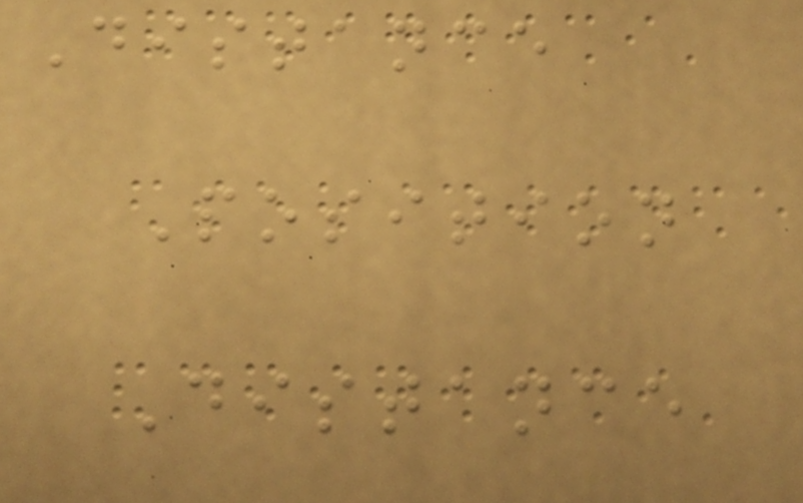Distance
Position
Distance
